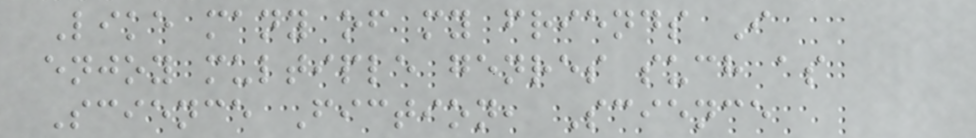Like many of my friends I
enjoy multiple genres such as
Science Fiction, Science
